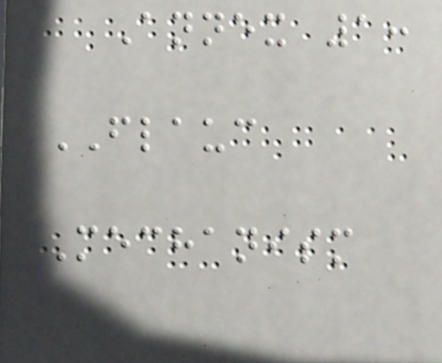Annex 1:
FLAUC
Mechanism
